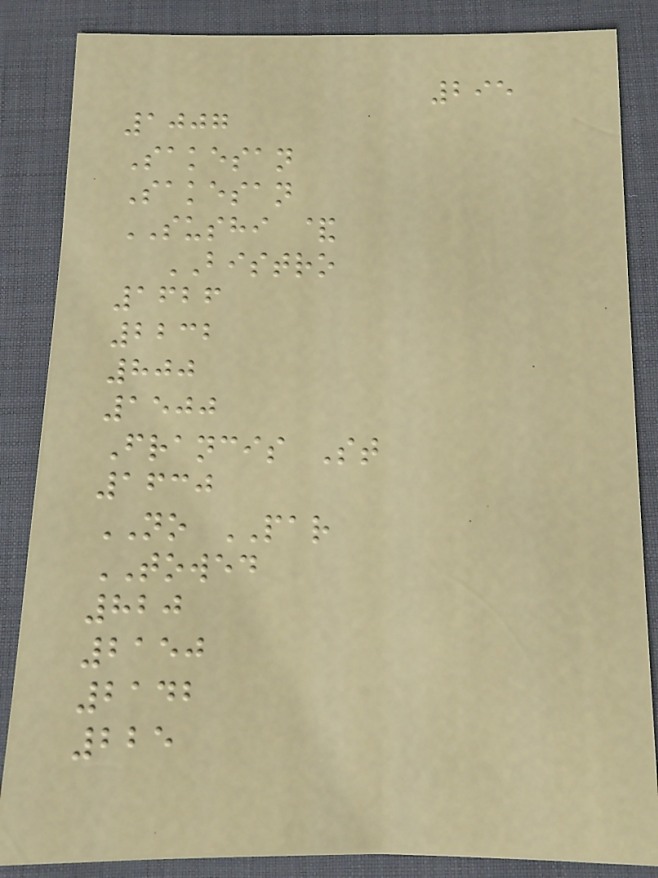295
1007
Sakesan
Sakesan
SUSHI &
BISTRO
1626
2232
800
1500
Francis St
1630
NO PAR
TOWED
820
2150
2142
225
